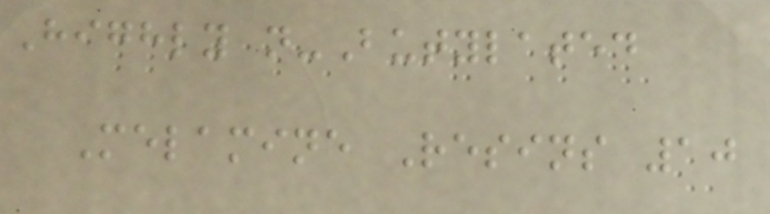Highly n-Butylated
Melamine Resins 10
